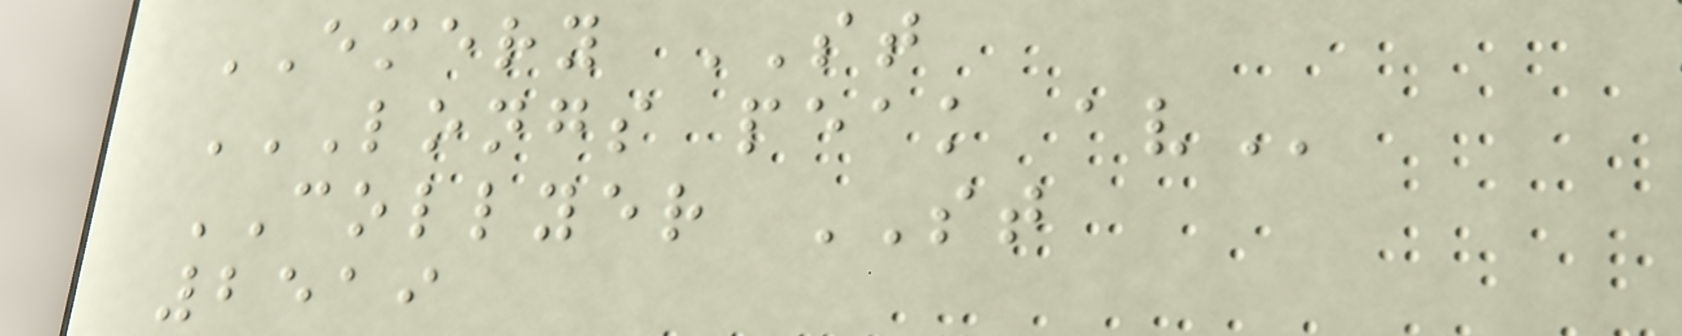EMERY ST
LONGS PEAK AV
COLLYER ST
2519
